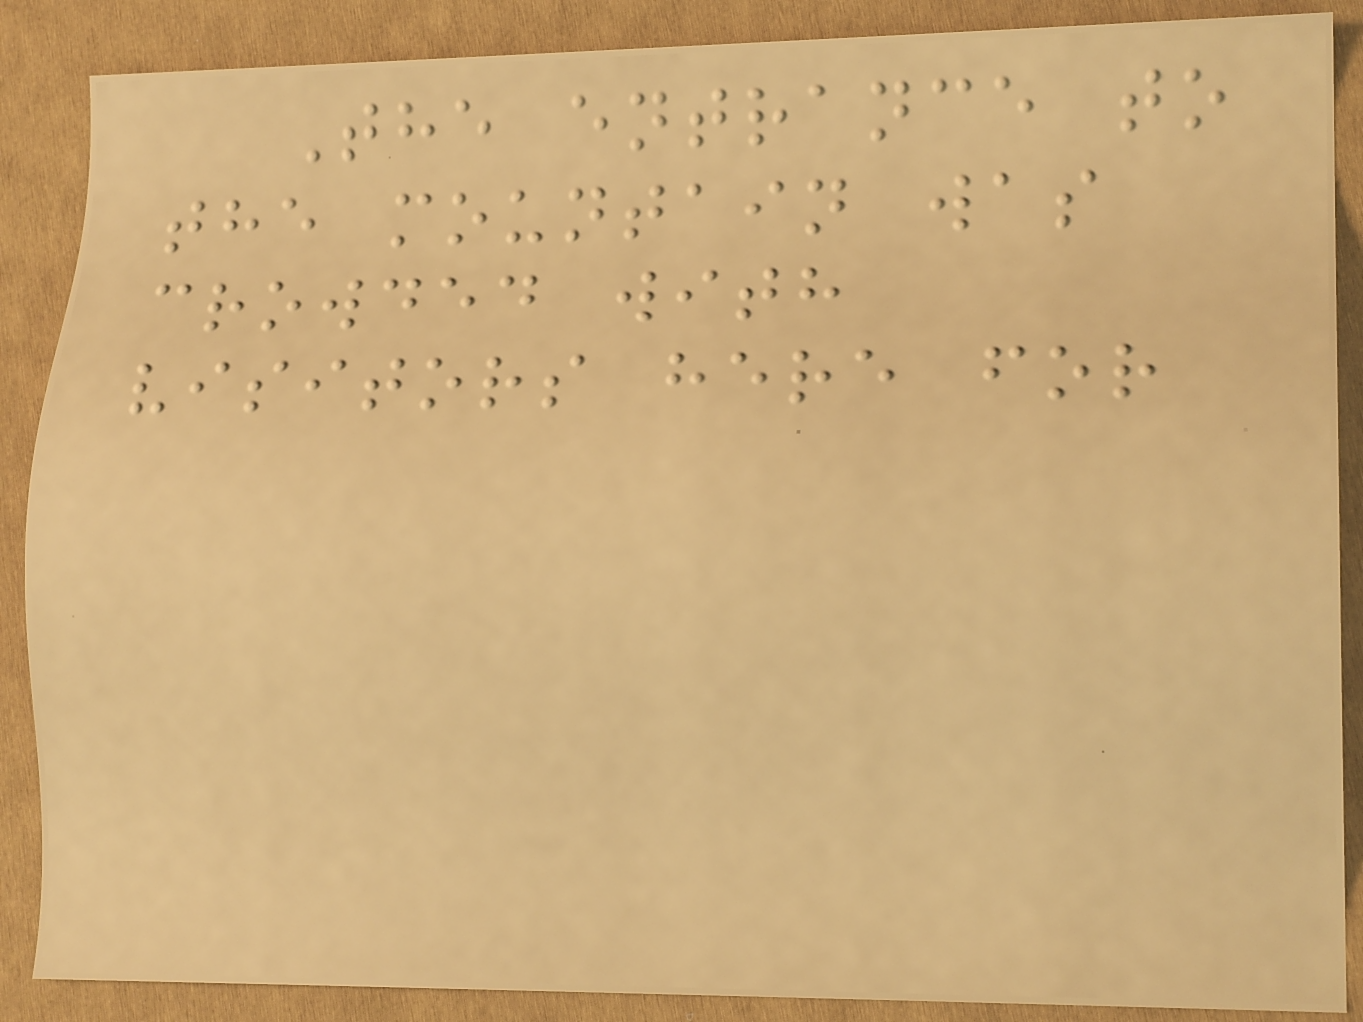The entrance to
the mountain was
crowded with
visitors here for
